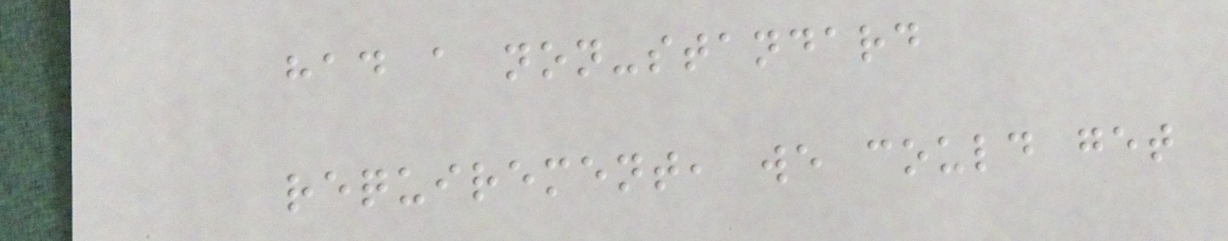had a non-standard
requirement, we could get
